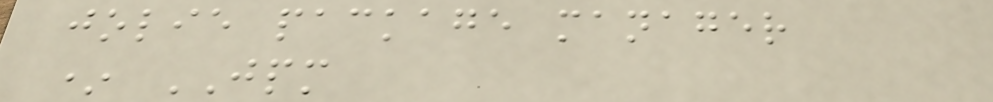jolie package manager
* JPM
